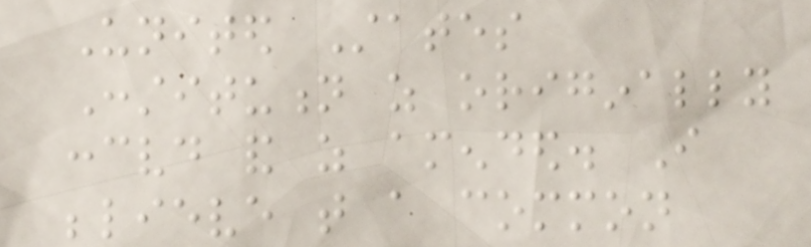United States
Constitution as originally
conceived and as amended. I
believe that a common
